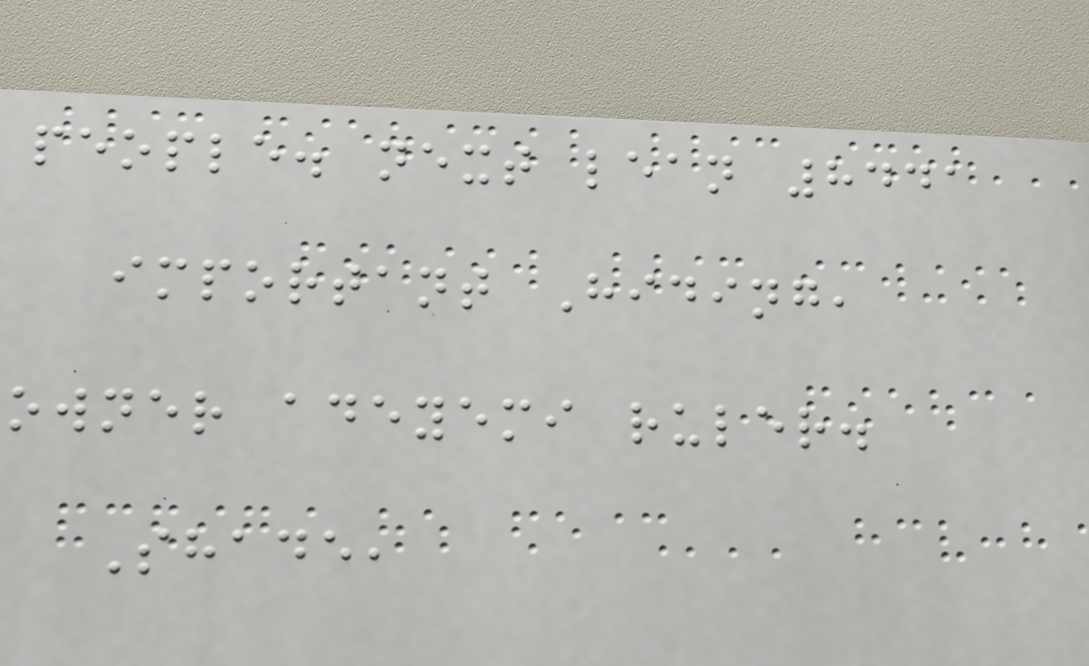people. next lean 8441
important Hiding,
owner adeyemi ruler.
Shade,
